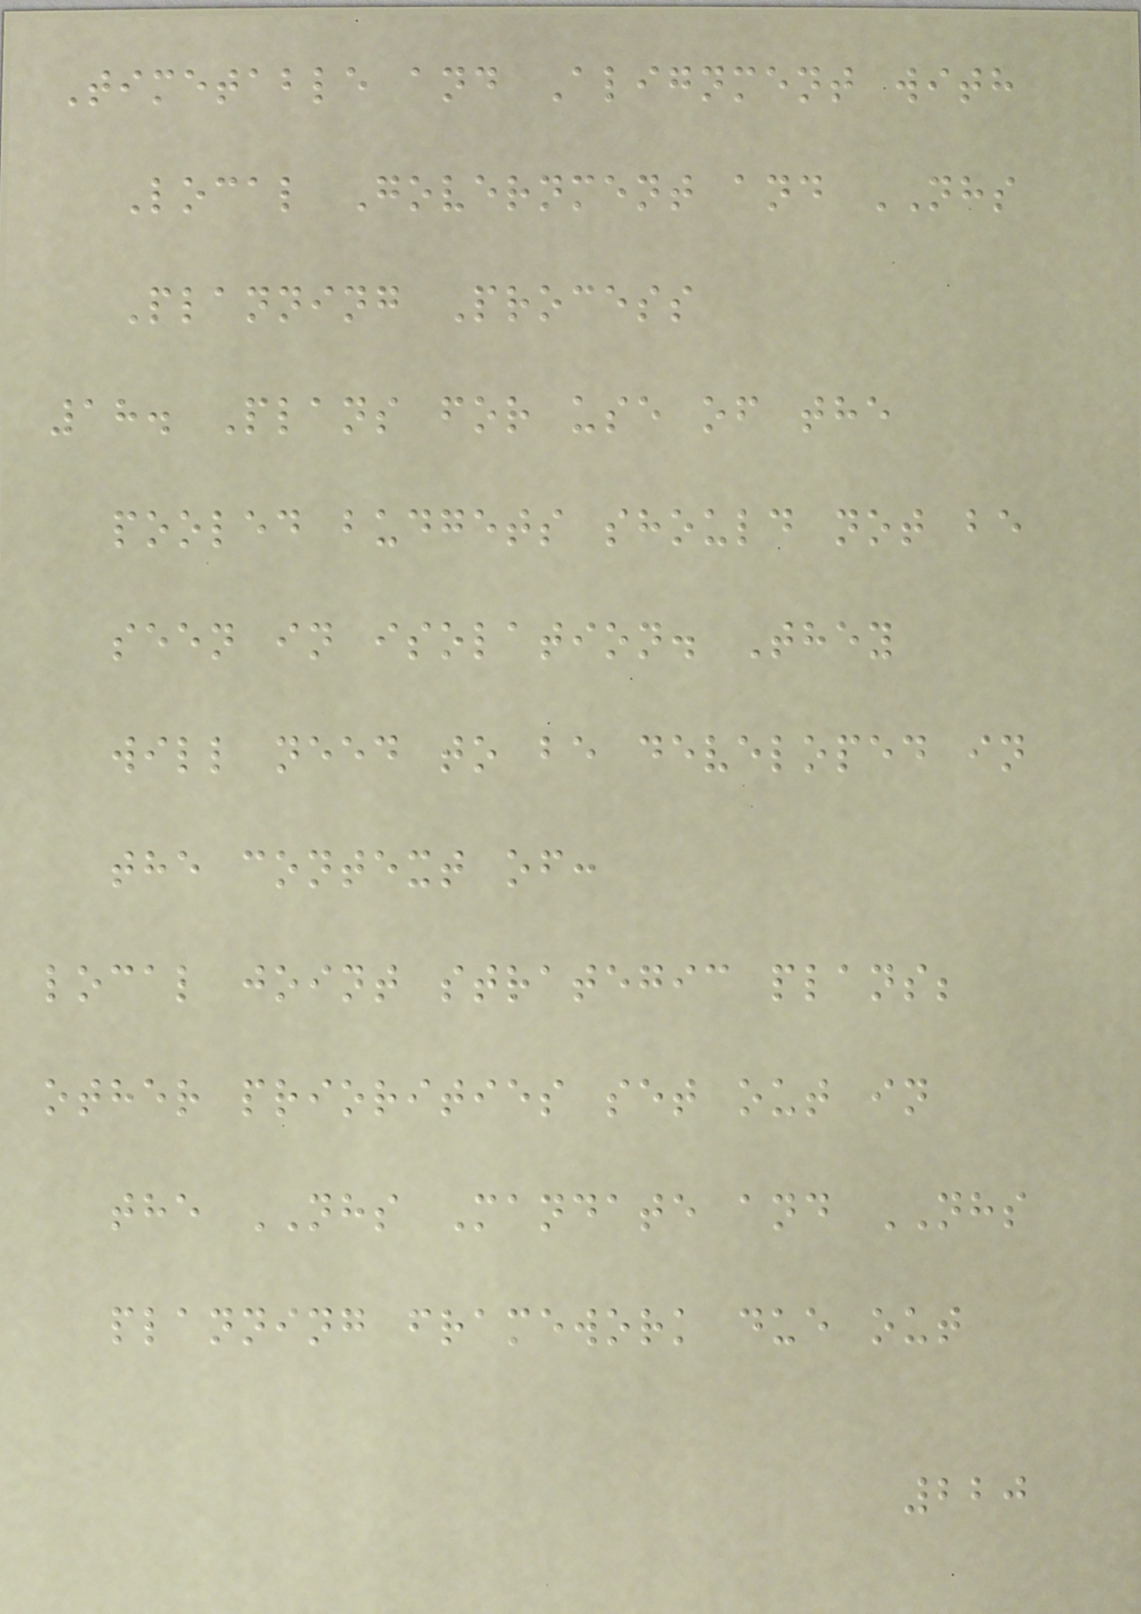Timetable and Alignment with
Local Government and NHS
Planning Process
18. Plans for use of the
pooled budgets should not be
seen in isolation. They
will need to be developed in
the context of:
local joint strategic plans;
other priorities set out in
the NHS Mandate and NHS
planning framework due out
220
